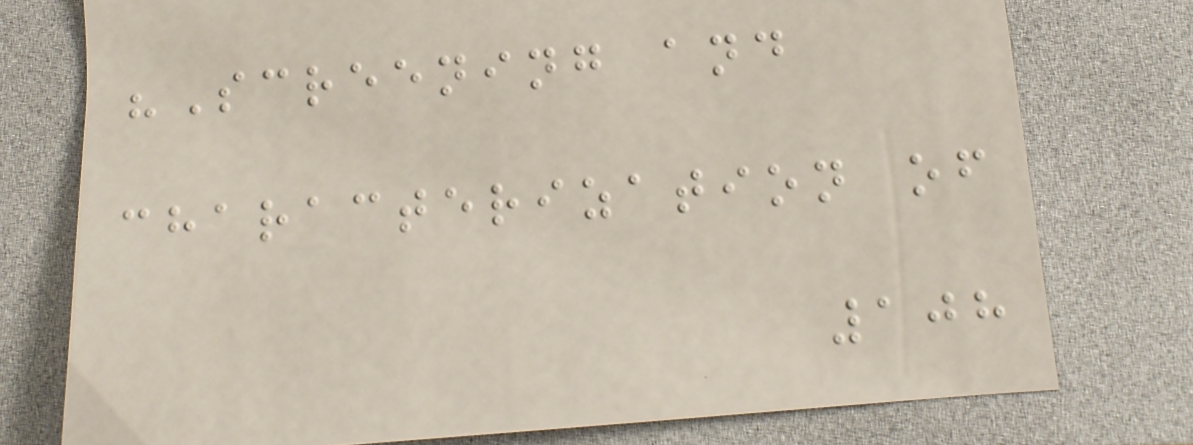"Screening and
characterization of
108
